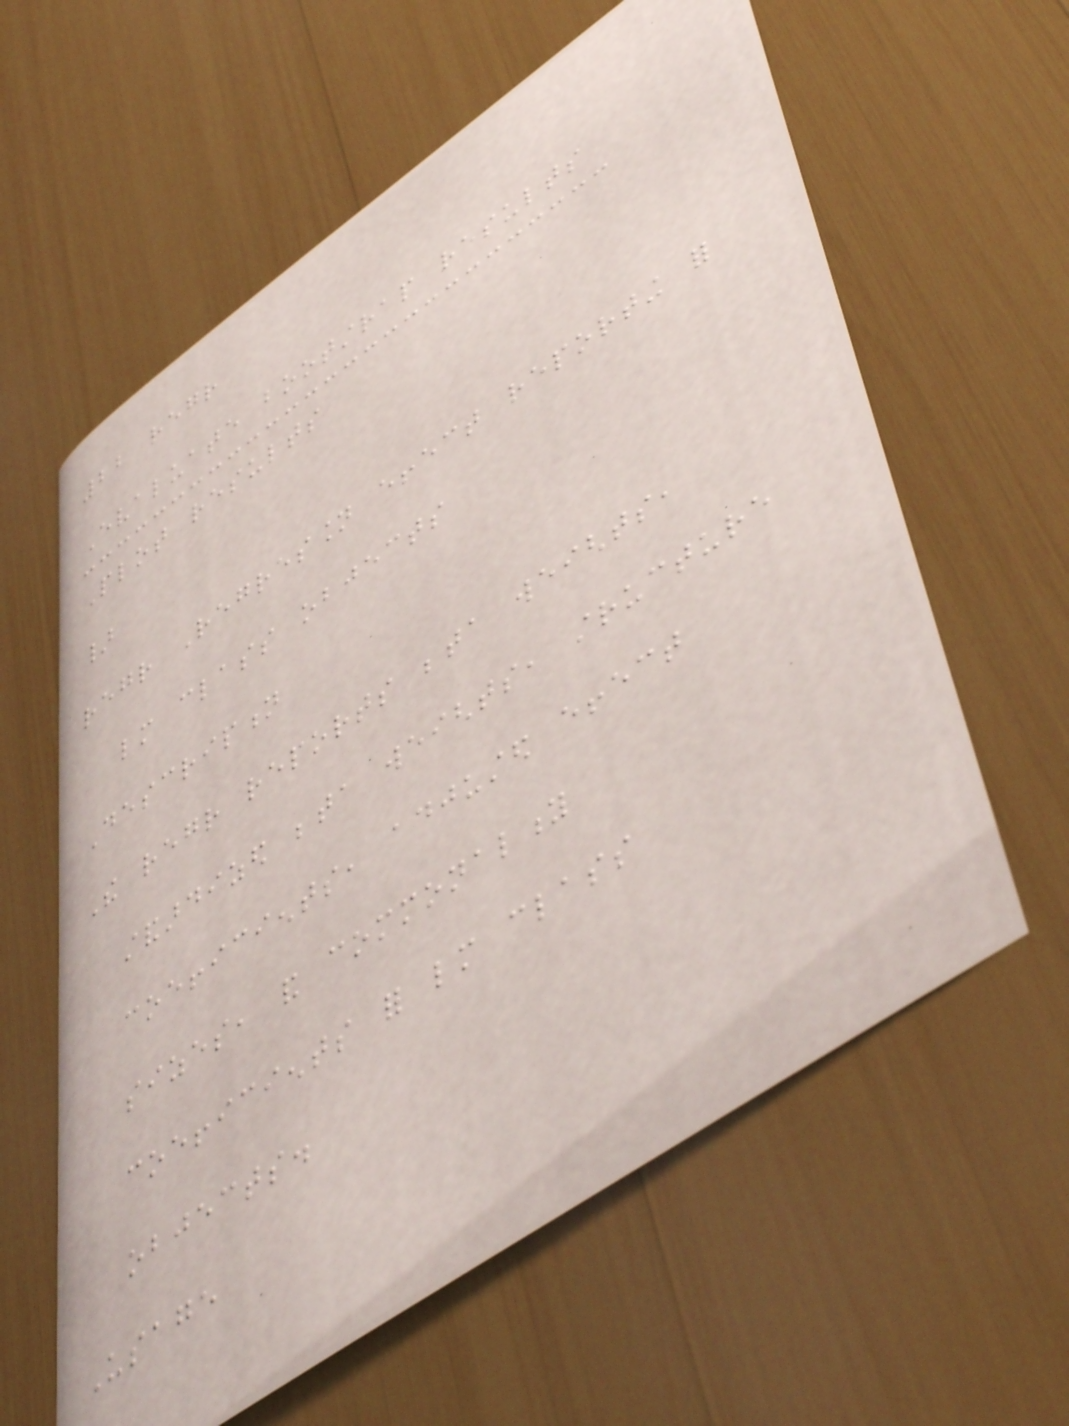22 regr
Evaluate bootstrap results
Plot results
}
regr Regression effect reporting for
lm class objects
Description
The regr reports beta weights,
standardized beta weights, structure
coefficients, adjusted effect
sizes, and commonality
coefficients for lm class
objects.
Usage
